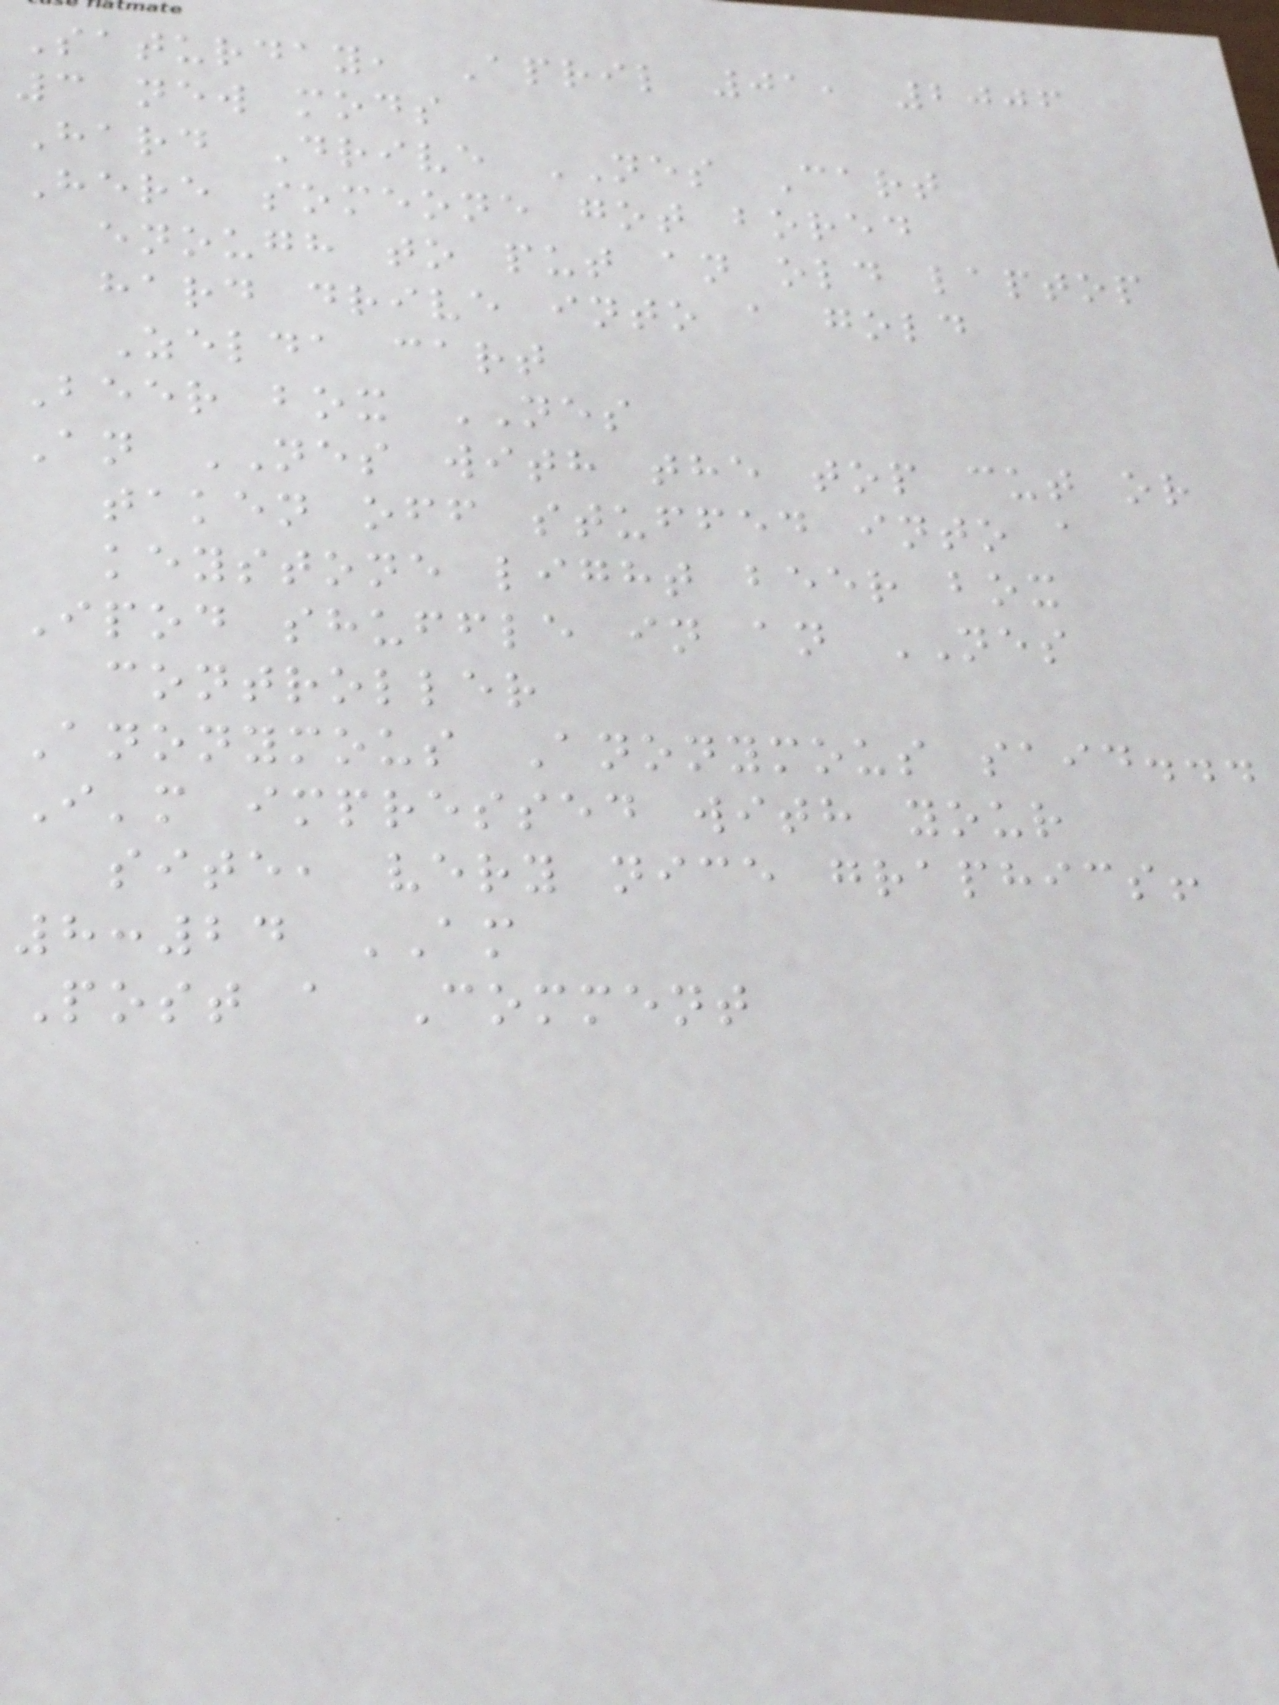Saturday, April 01, 2006
3 new mods
Hard Drive NES Cart
Here someone got bored
enough to put an old laptop
hard drive into a gold
Zelda cart
Beer box NES
An NES with the top cut or
taken off stuffed into a
keystone light beer box
Ipod shuffle in an NES
controller
Anonymous Anonymous said...
I'm impressed with your
site, very nice graphics!
8:24 AM
Post a Comment
